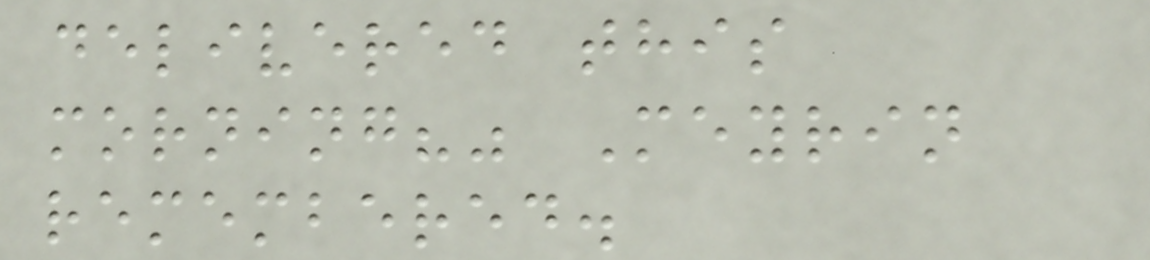delivered this
morning?" Meyrin
remembered.
